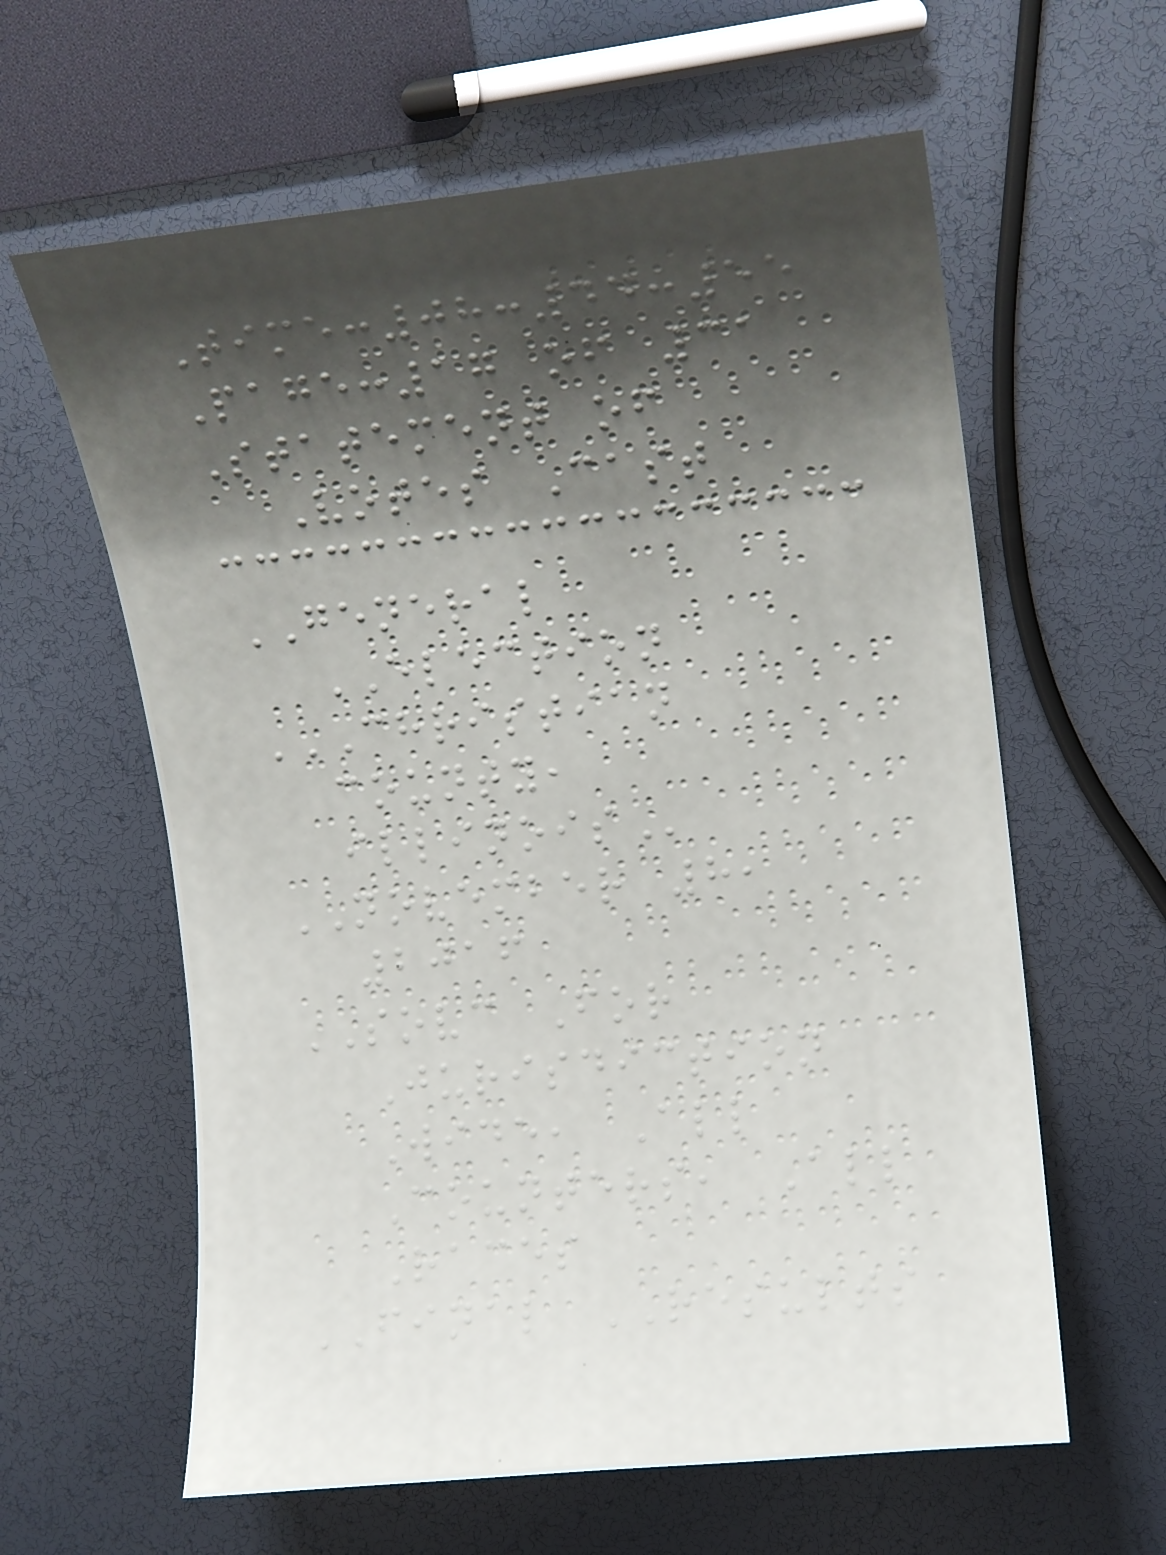Time:08:44:55
Page:17 of 31
Statement of
Votes Cast
GENERAL
ELECTION
CHRISTIAN
COUNTY,
ILLINOIS
NOVEMBER 8,
2016
SOVC For
Jurisdiction
Wide, All
Counters, All
Races
FINAL RESULTS
